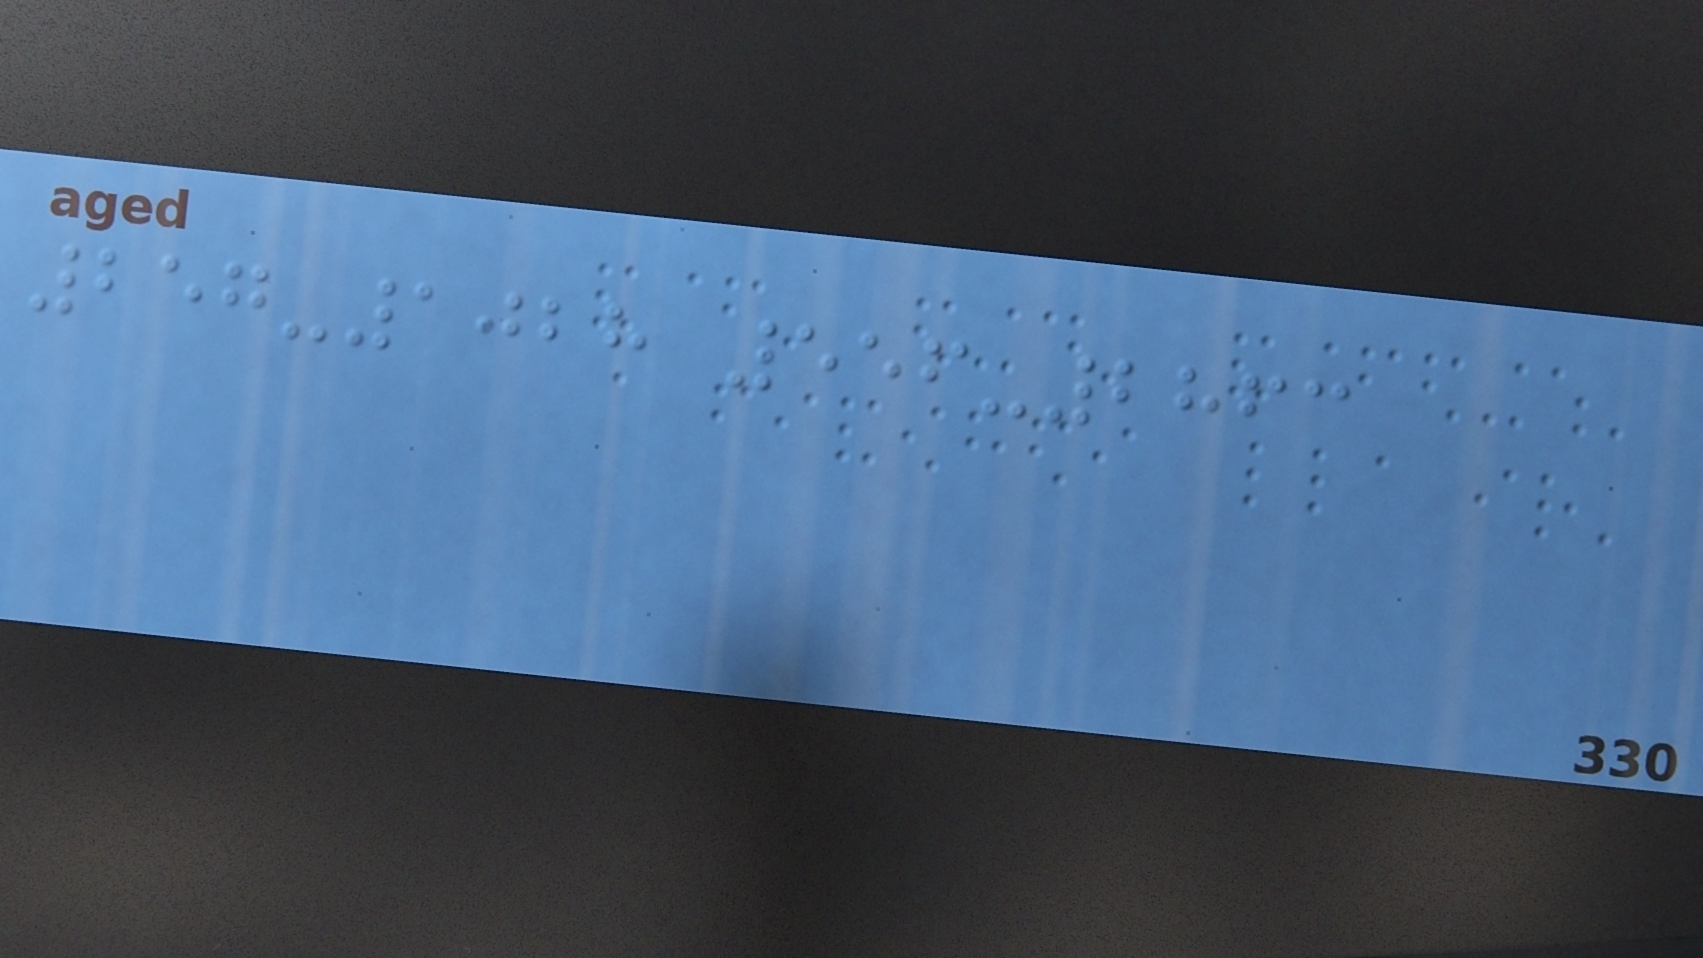257-1028 556-2863
